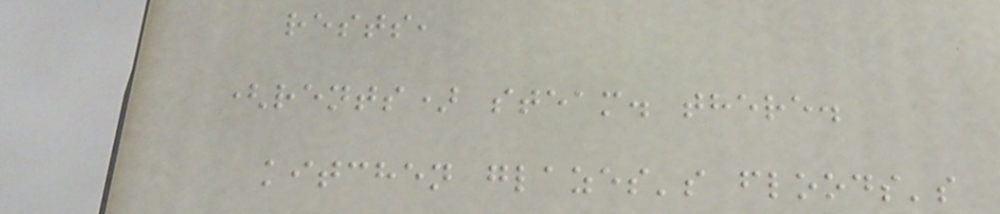rests,
(rents) steam. there.
kitchen glazes's floods's
